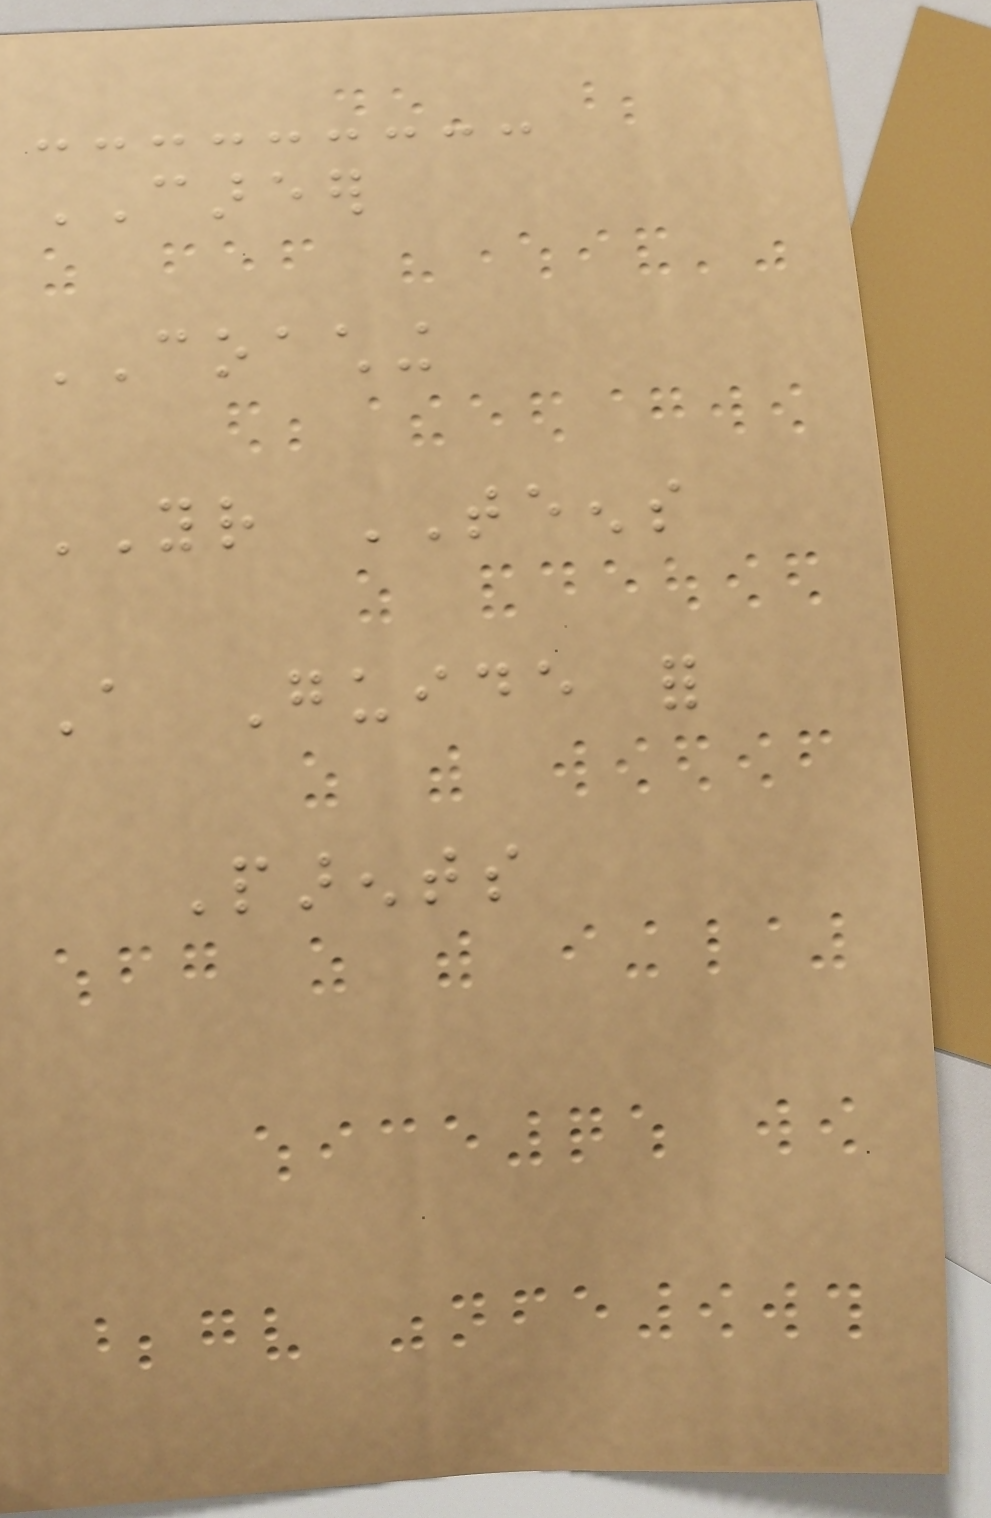CAREER
COACHING
YOUR TEENS
A Guide for
Parents
